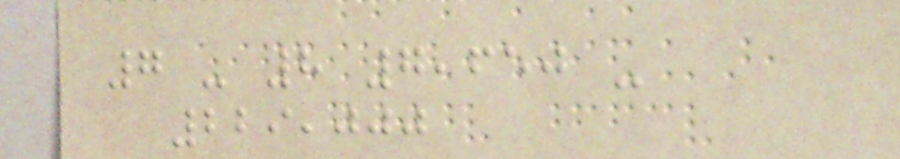7 - 8 7,650 -
229,000
